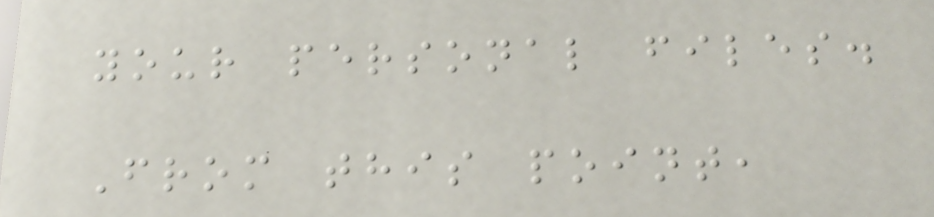your personal files.
From this point,
